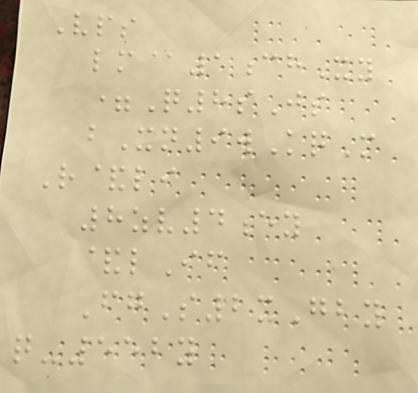Vps
lm@1chXy
=Q8sJs
bXn9wKqM
R&li
8zv4ey
&lIf
FgS2xGby
q-552y
